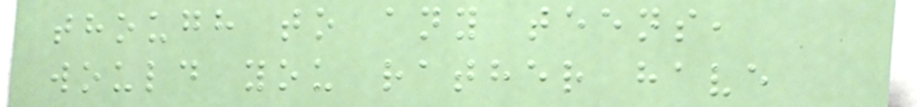though to any teens,
would you rather have
